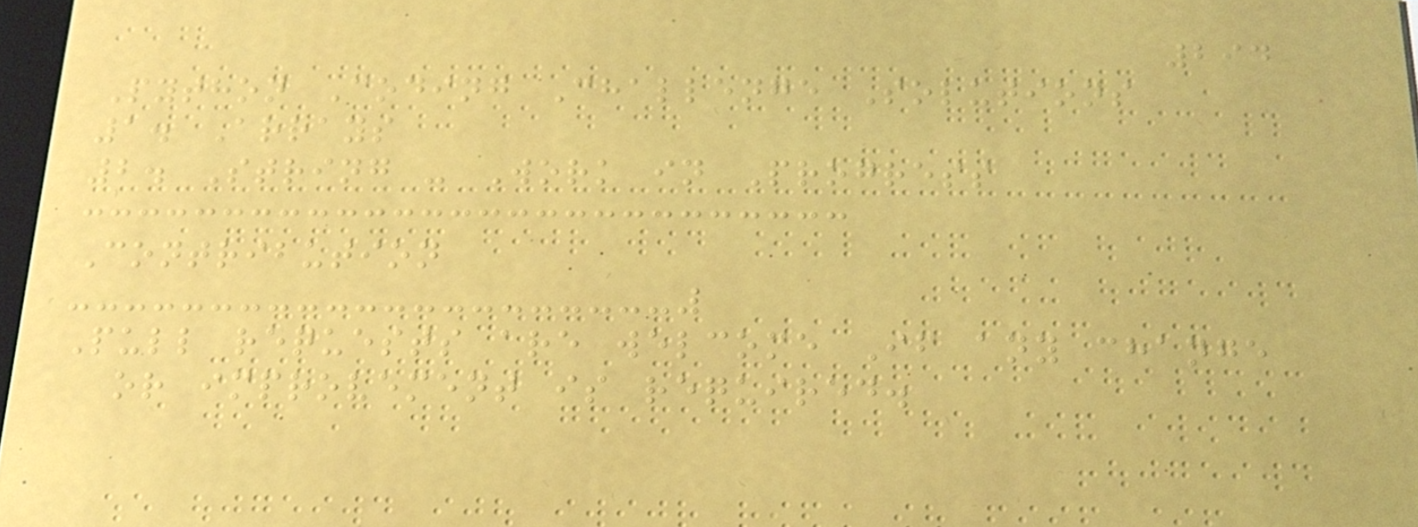294
Python Coding Challenge Solutions
1. Arrays
2. String - Work in Progress
Contribution
Pull requests are welcome If any change
or improvement is required.
